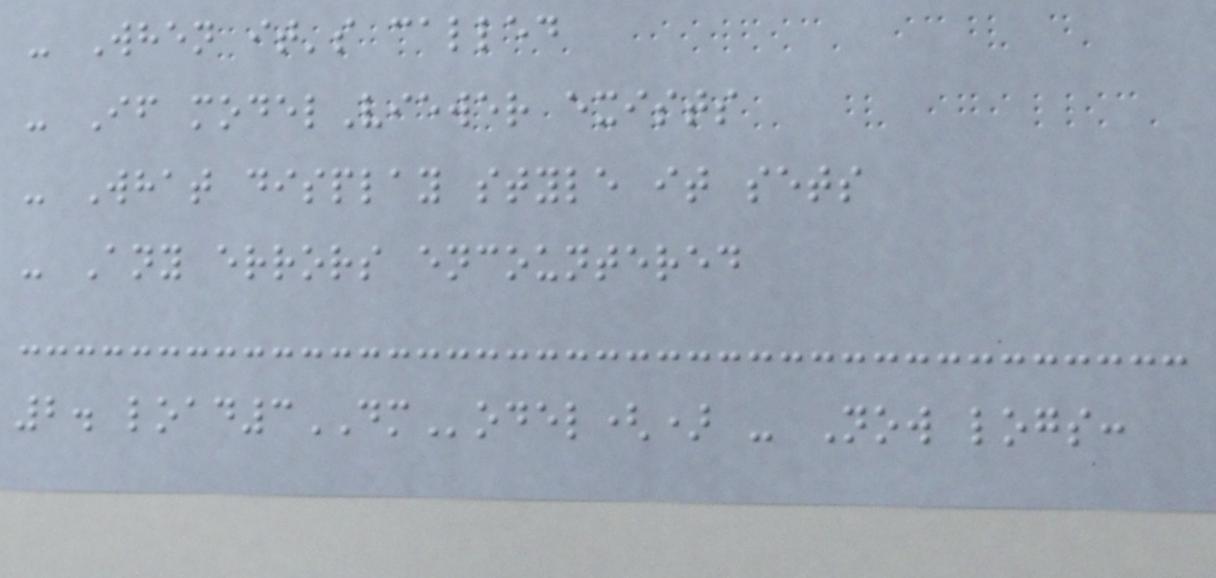- When it's called
- If modelViewer exists
- What display style it sets
- Any errors encountered
2. load3DModel() - Now logs:
